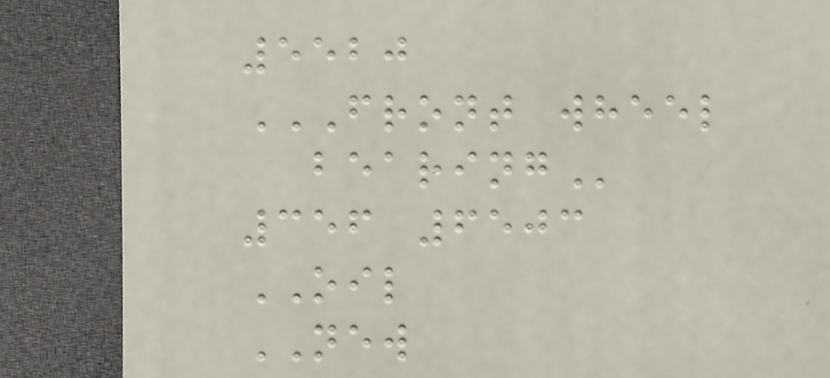5520
FRONT WHEEL
BEARING
356 6503
OIL
NEW
